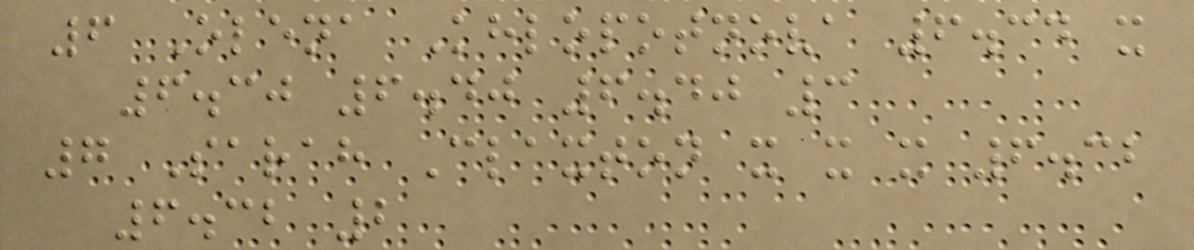6 Olena Khlopotnova 6.34 x
6.30 6.40 6.40 3
7 Sarah Claxton x x x 6.32
6.32 2
